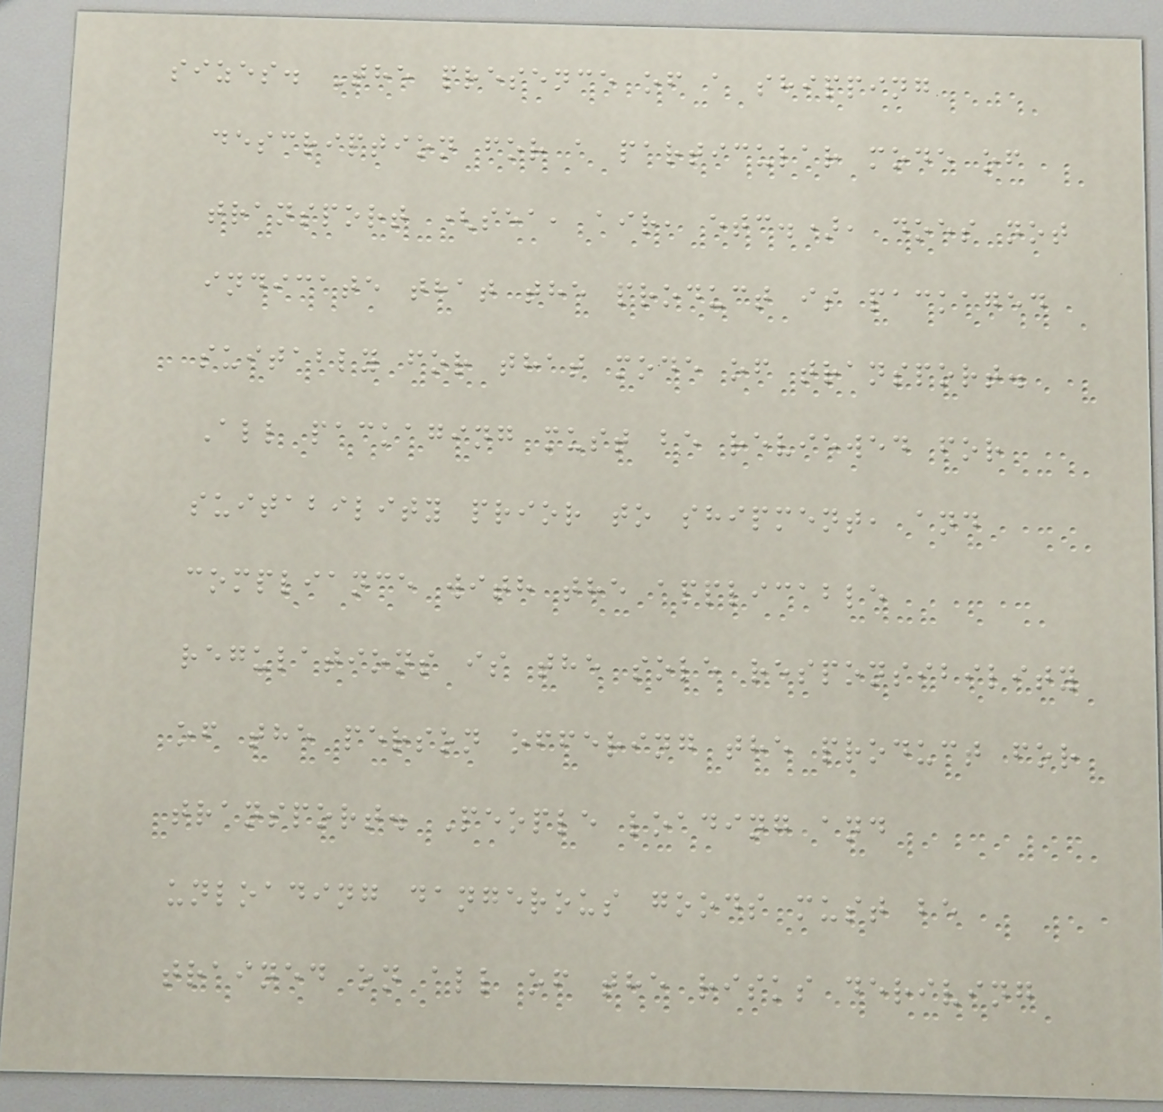sizes. The presence of a shipping
description for a particular mode of
transport (sea, air, etc.), does not
indicate that the product is packaged
suitably for that mode of transport.
All packaging must be reviewed for
suitability prior to shipment, and
compliance with the applicable
regulations is the sole responsibility
of the person offering the product for
transport. People loading and
unloading dangerous goods must be
trained on all of the risks deriving
